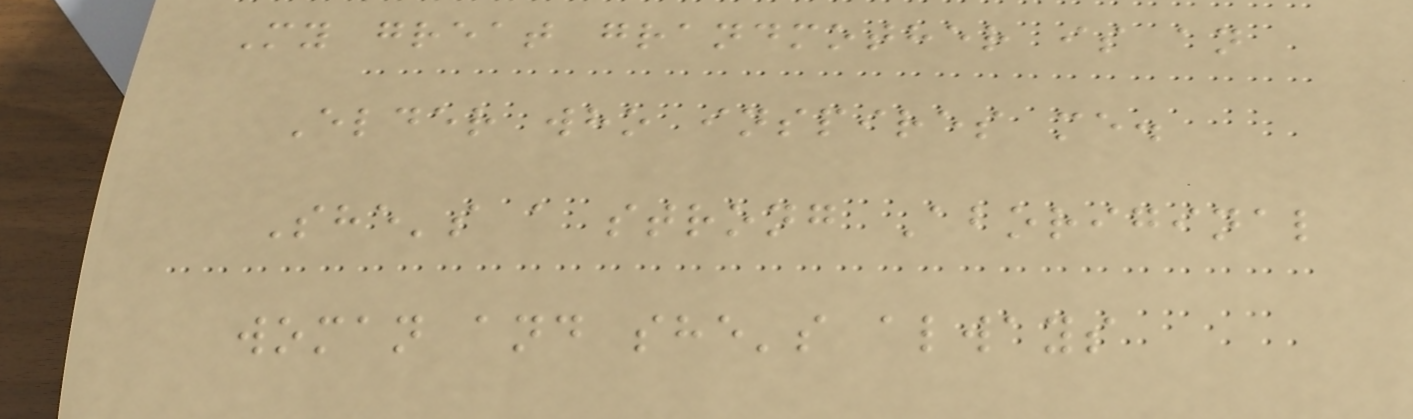My great grandmother is an
Elder who inspires me.
She's a strong Aboriginal
woman and she's always
